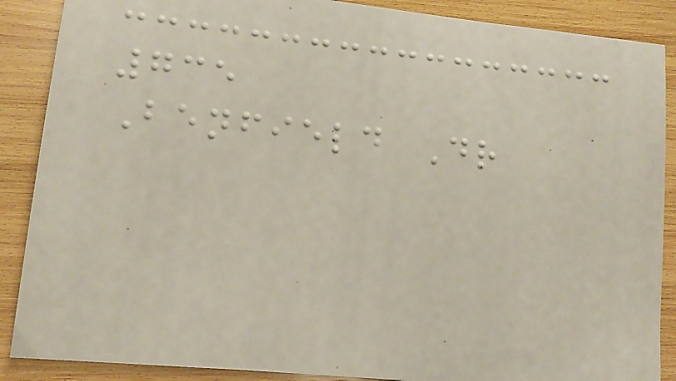735
Benfield Dr
